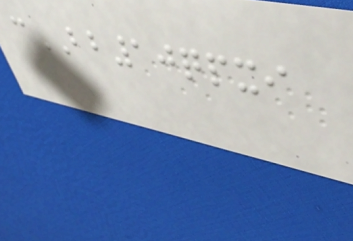cBB10qpxi
